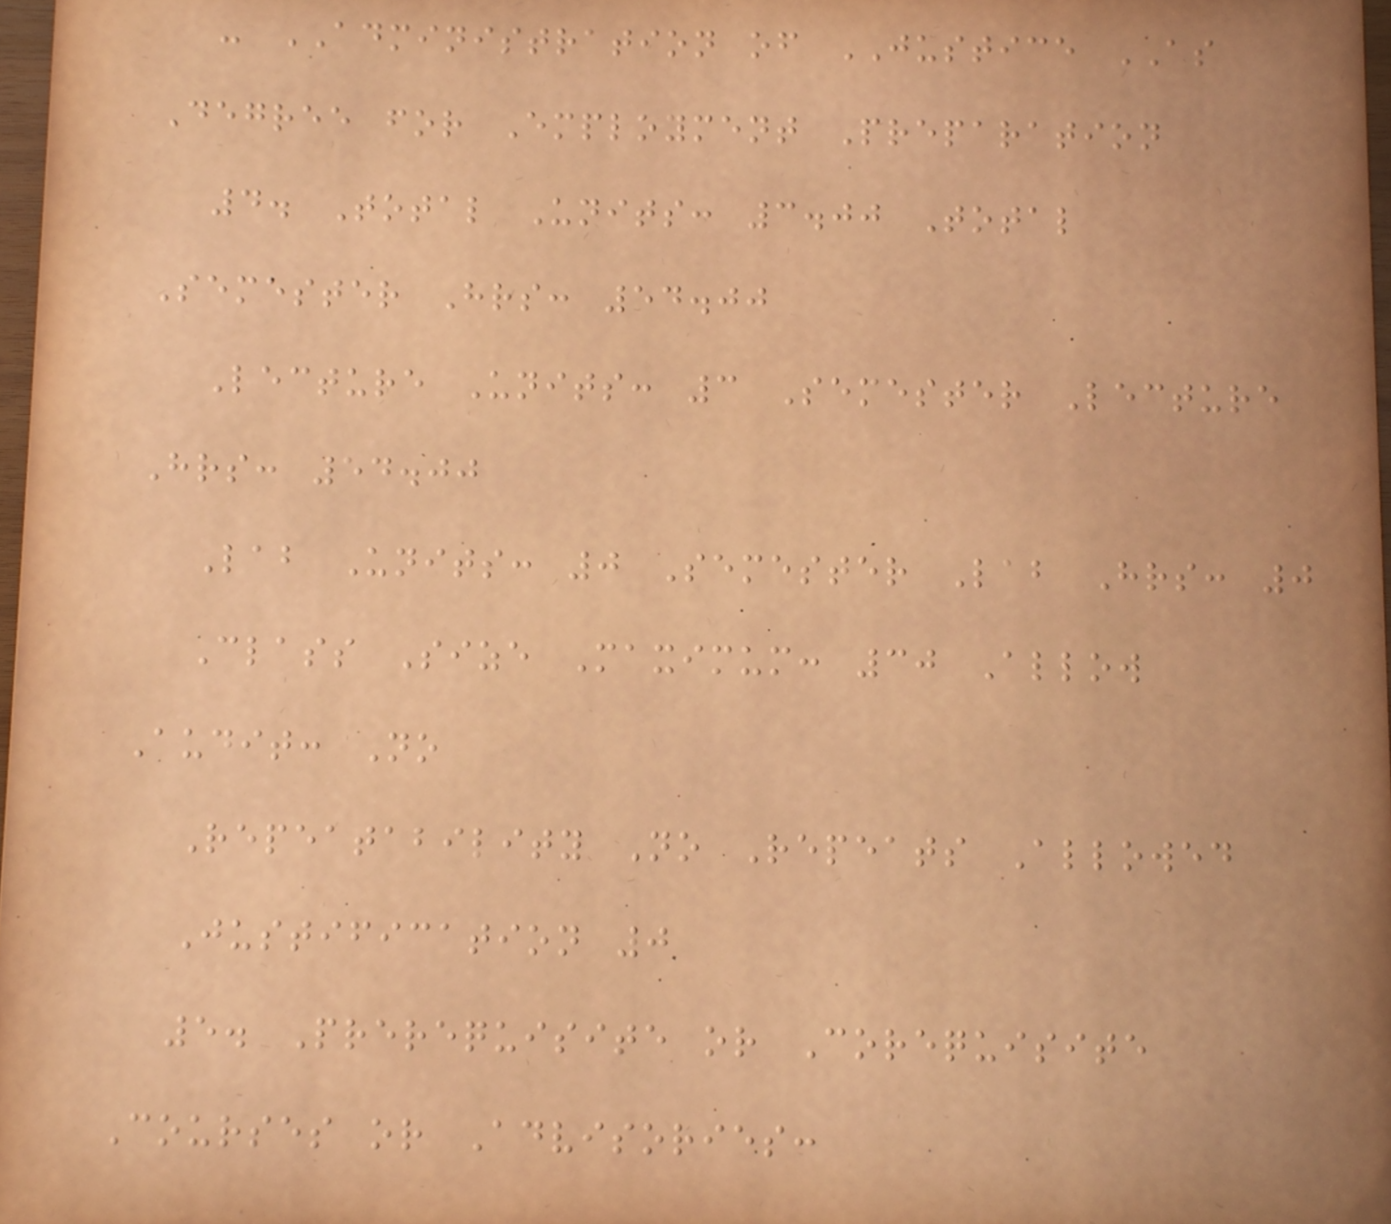- ADMINISTRATION of JUSTICE AS
Degree for Employment Preparation
4. Total Units: 3.00 Total
Semester Hrs: 54.00
Lecture Units: 3 Semester Lecture
Hrs: 54.00
Lab Units: 0 Semester Lab Hrs: 0
Class Size Maximum: 30 Allow
Audit: No
Repeatability No Repeats Allowed
Justification 0
5. Prerequisite or Corequisite
Courses or Advisories:
